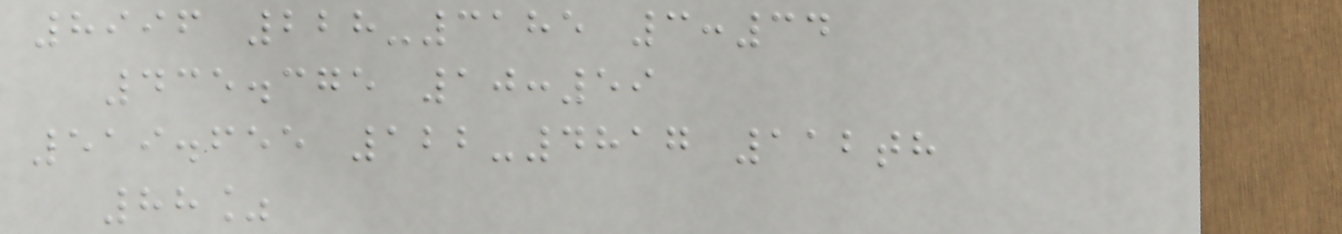8996 228-3185 3:34
435.375 10:59
519.655 122-4817 112th
88%
